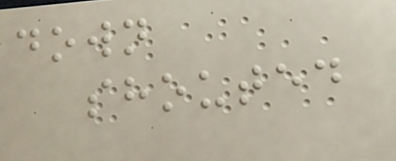down
shouted
